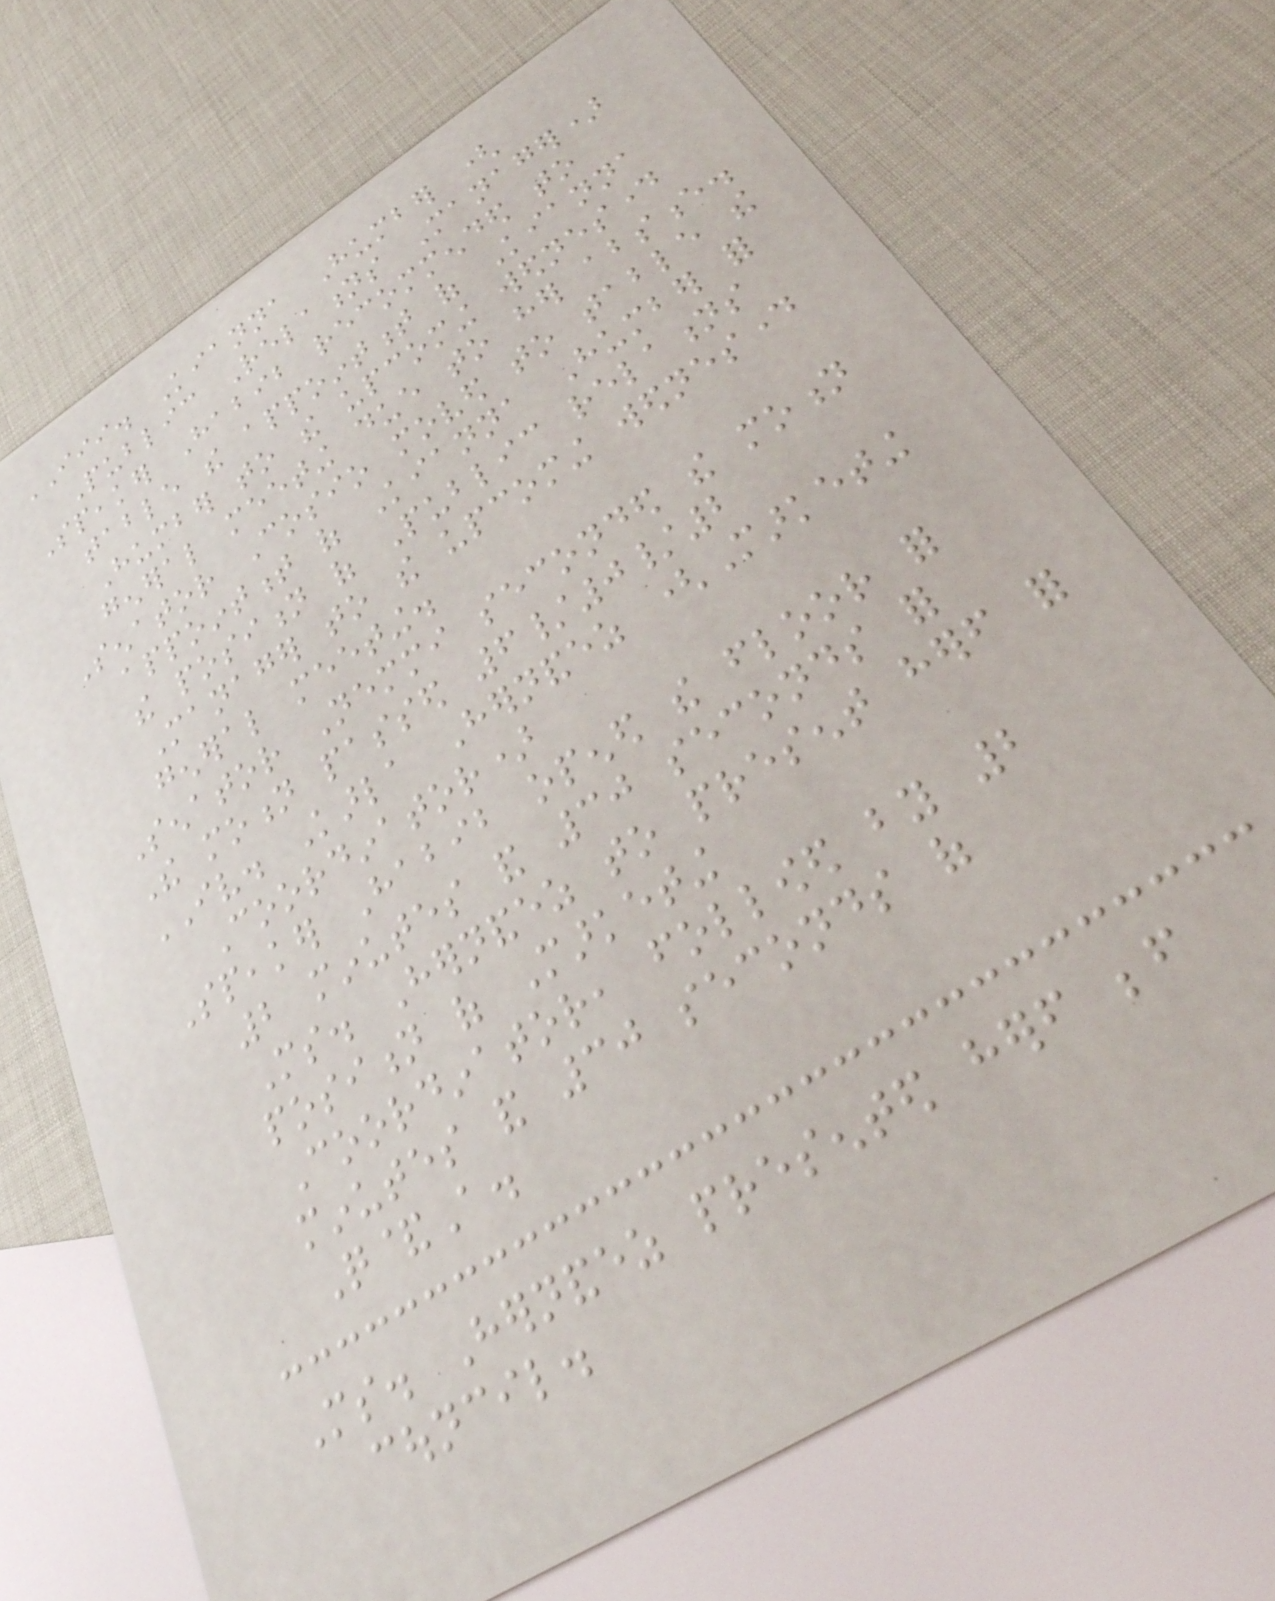III. Kianna Humber (
Public Relations Manager)
Speaker Habib recommended to
table the appointment of Kianna
Humber to the upcoming wednesday
general meeting due to her absence.
Senator Cosio moved to table the
appointment of Kianna Humber for
the position of Public relations
Manager to the upcoming wednesday
general meeting.
Senator Nemmi seconded the motion
The motion passed 6/0/2
IV. Karla Hernandez (Marketing
Coordinator)
Speaker Habib opened the floor for
2 minutes and 30 seconds for
Ms. Hernandez to present herself for
position of Marketing
Coordinator, followed by 2
minutes and 30 seconds of
Q&A.
Ms. Hernandez presented herself before
council.
